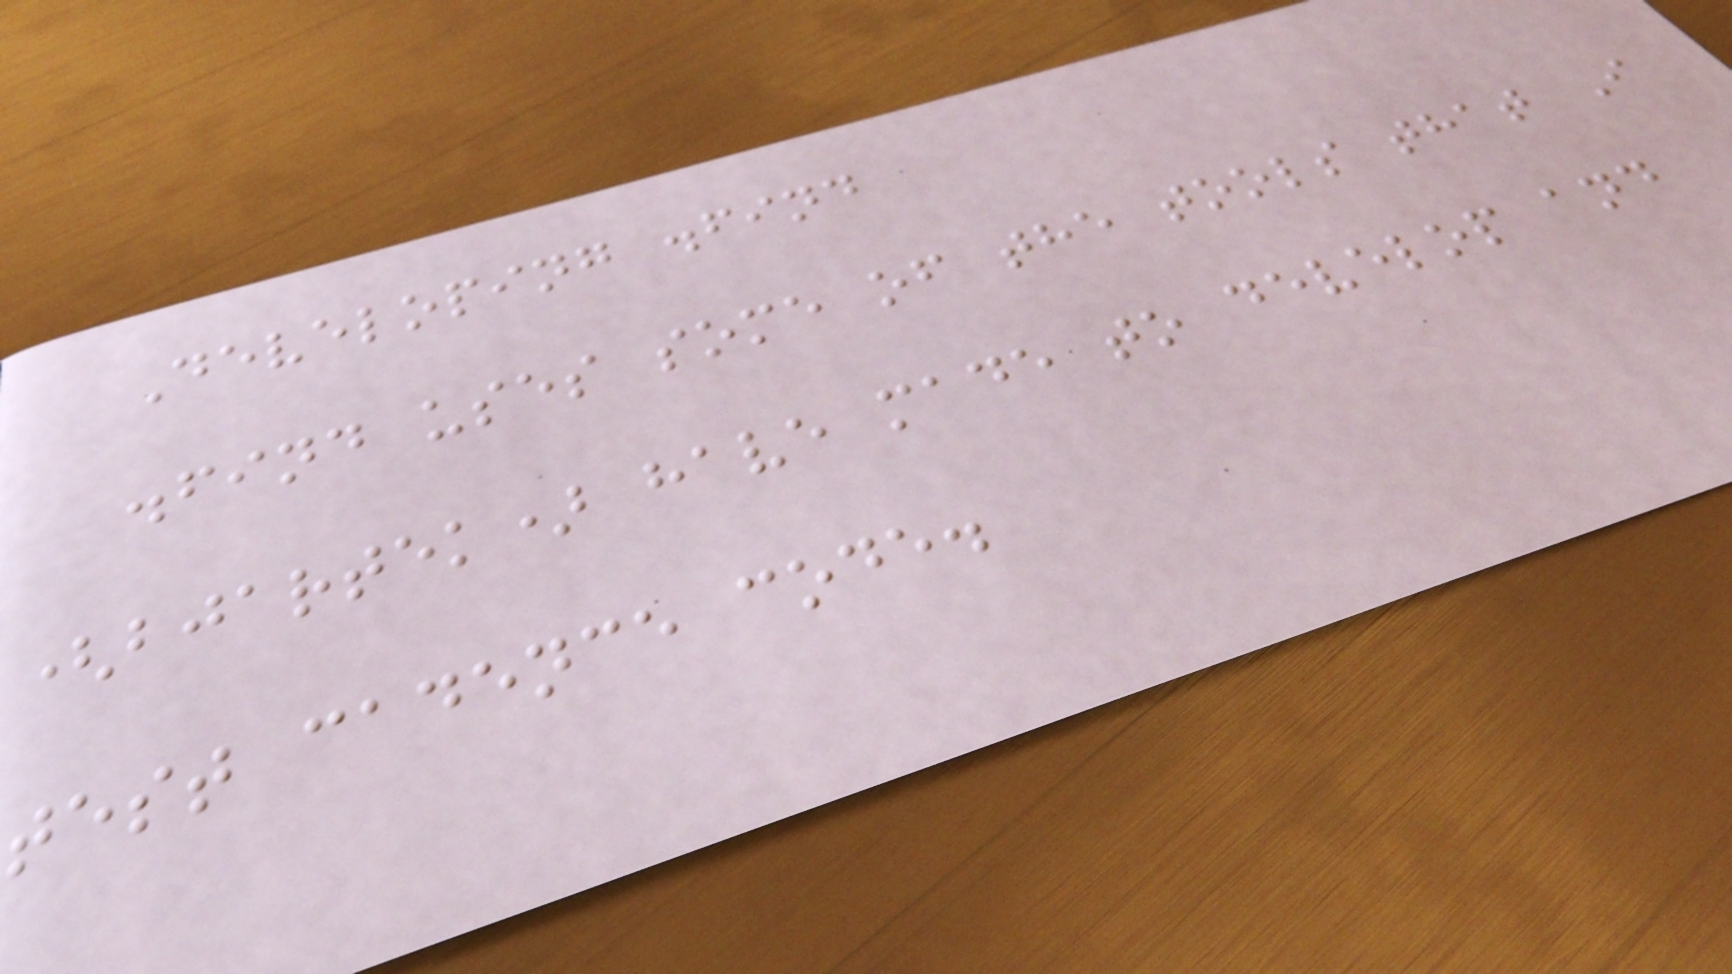Developing .find
.find uses some of the tools that I
(bjartek) have made to develop and
test cadence code.
